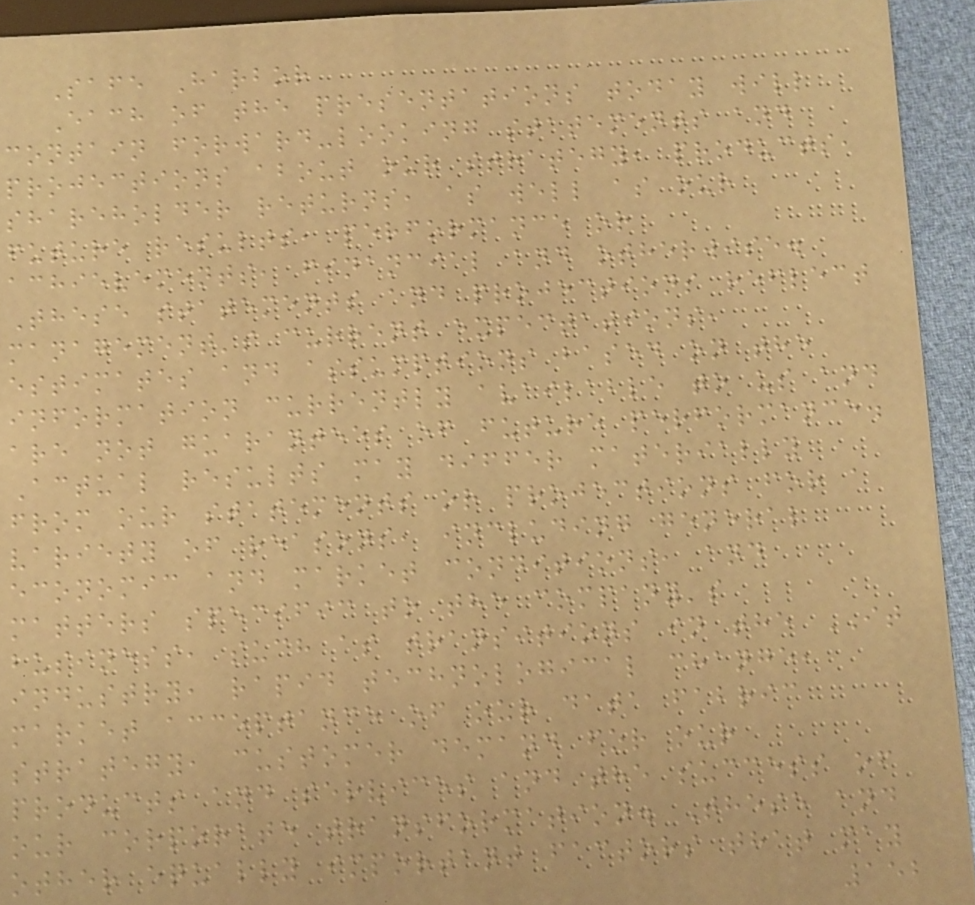Safe Harbor
Each of the presentations today will
contain forward-looking statements and
projections about our strategy, products,
shareholder returns, as well as our
future results, performance or
achievements, financial and otherwise.
These statements and projections reflect
management's current expectations,
estimates and assumptions based on the
information currently available to us and
are not guarantees of future performance.
Actual results may differ materially
from our statements or projections for a
variety of reasons, including general
economic and market conditions, and
matters specific to the company's
business, such as transitions in the IT
industry, rapid technological change,
market acceptance of our data fabric
strategy, customer demand for our
products and services and the success of
our corporate transformation. These and
other equally important factors that may
152
